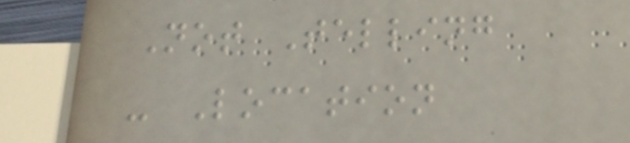Not Telling
- Location
